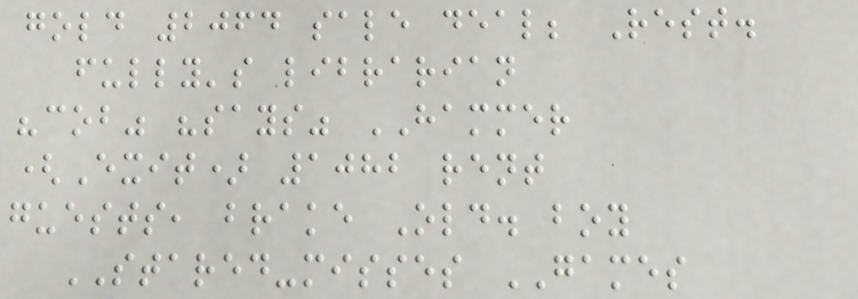gold 2064 sale deal; Rest.
fully's librarian
"cob" "says" HAMMER
(Exit) 1082 rent
guests, brake Old. boy
STARED-misses GAMES
